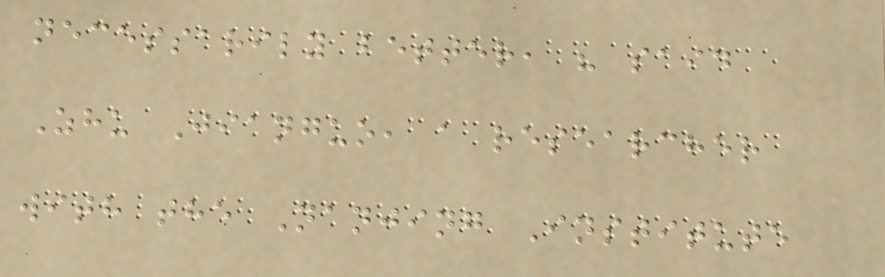necessarily better, " said
Zhu Jianguo, a researcher
with the Nanjing Institute
